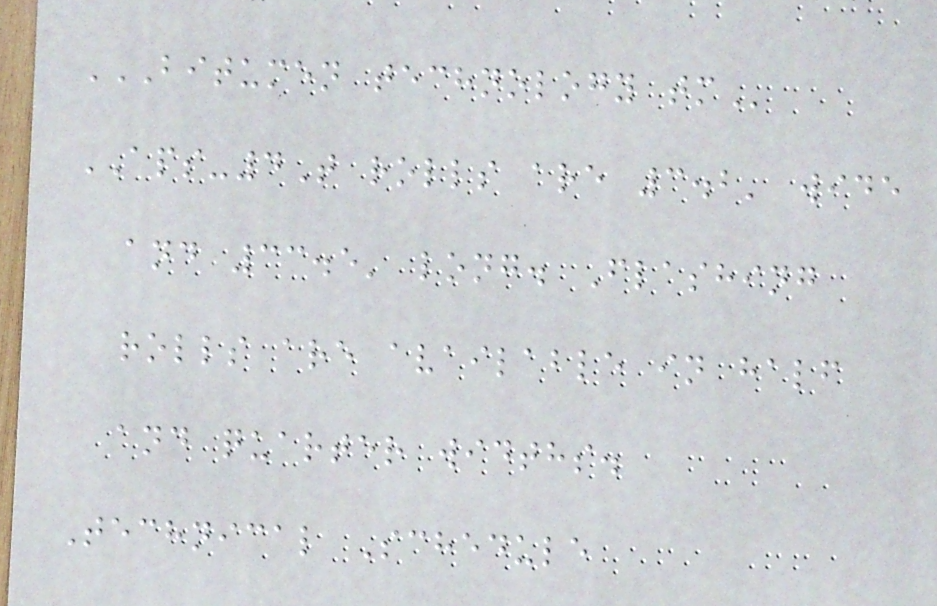BITUMEN TECHNOLOGY TM
APS-4T rolls are 3.2' wide
and 33.5' long. Flashing
rolls are available in half
and quarter widths.
Technical Schedule
